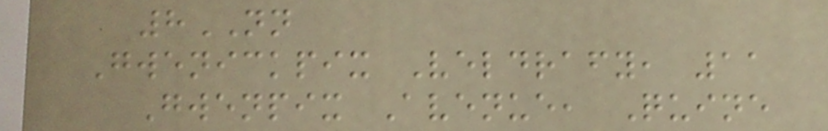8NN
Gwenickpix Veldrafy, 11
Gwenpix Avenue, Quine
